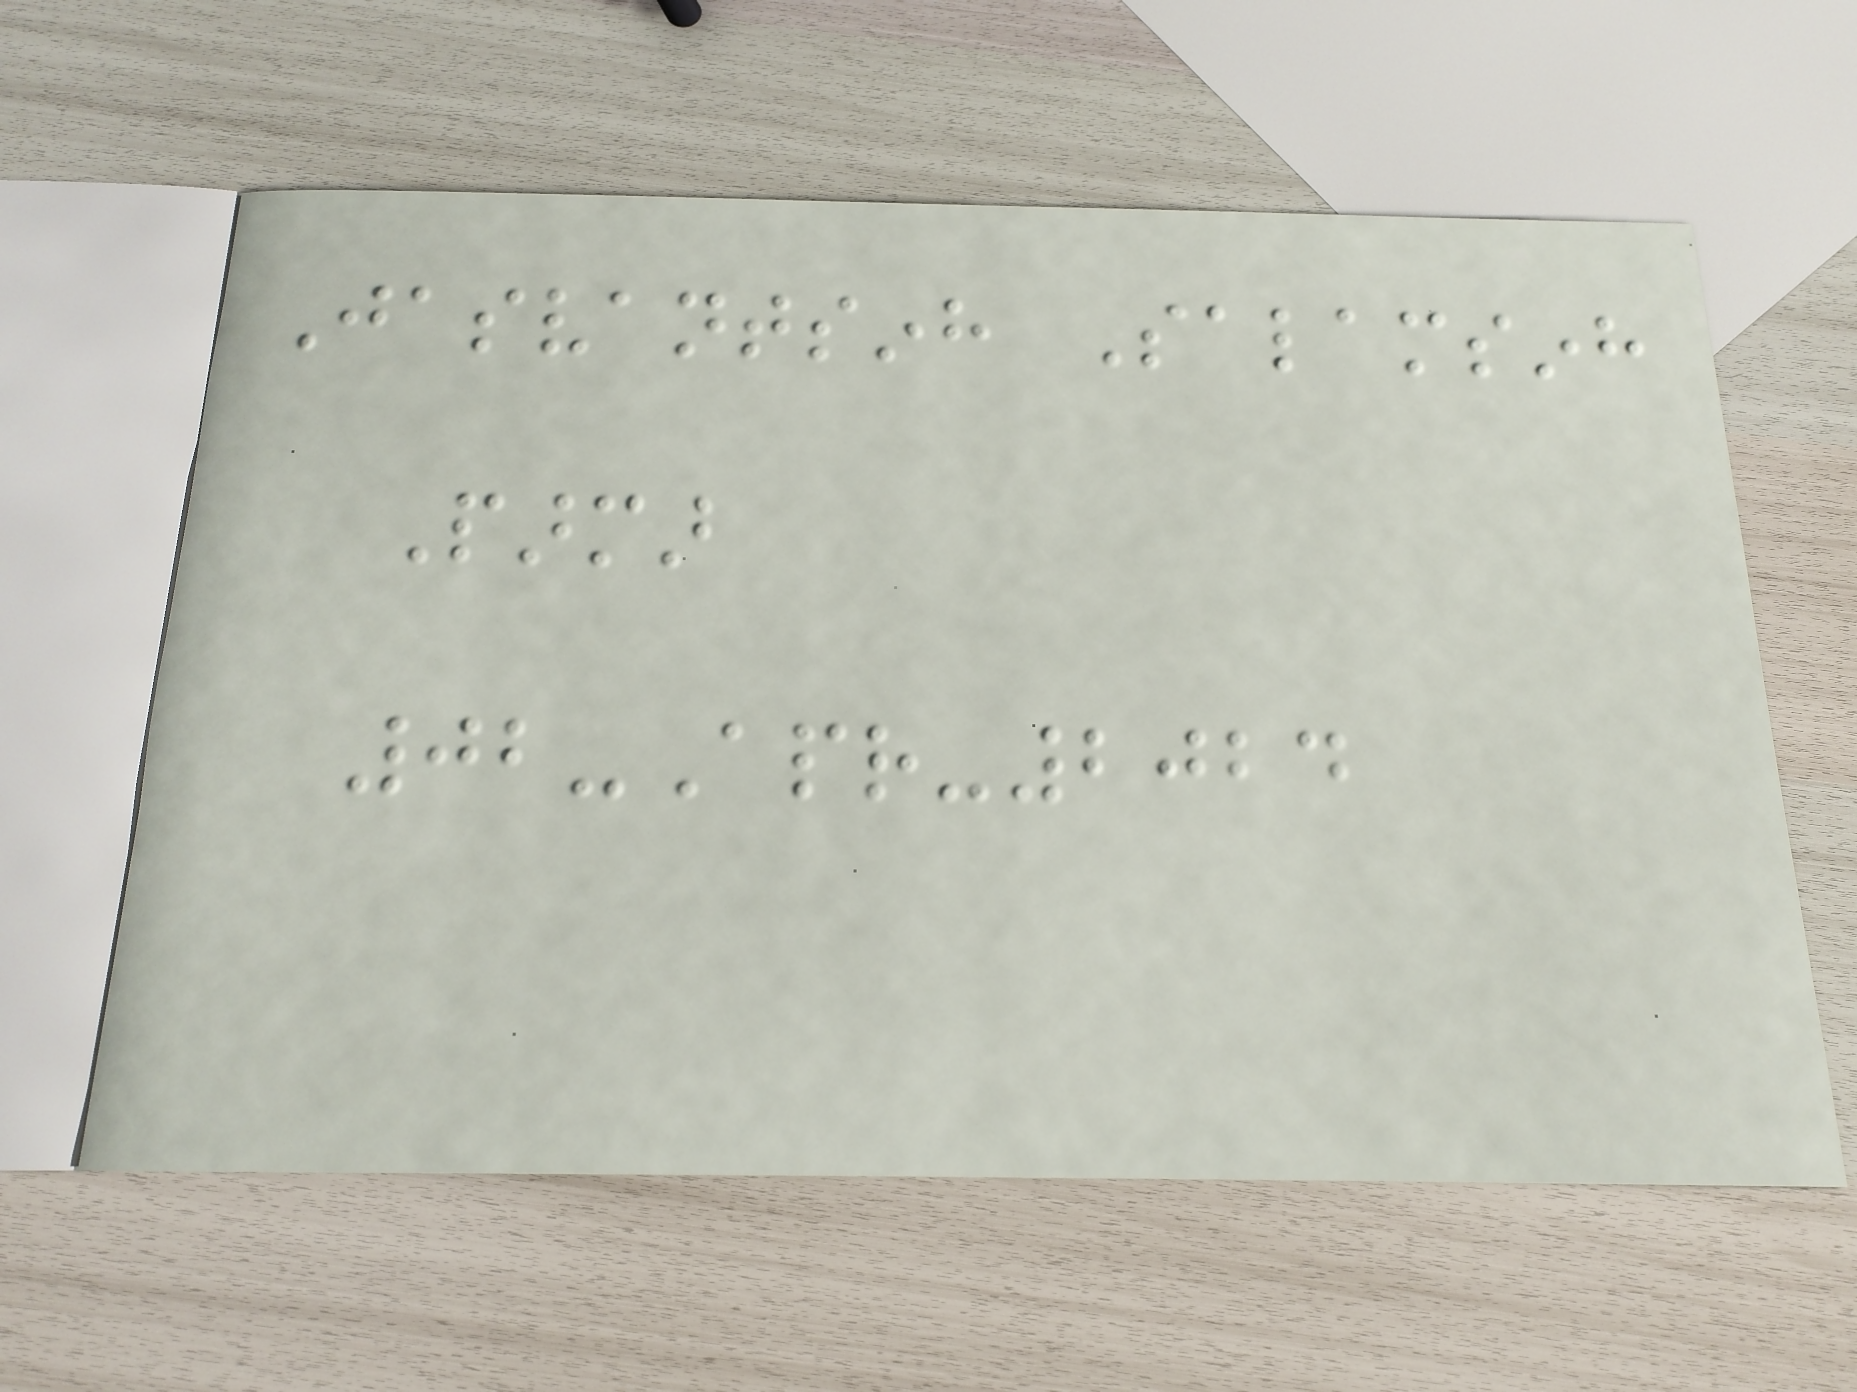Jasvantsinh Salamsinh
Parmar
02-Apr-2024
